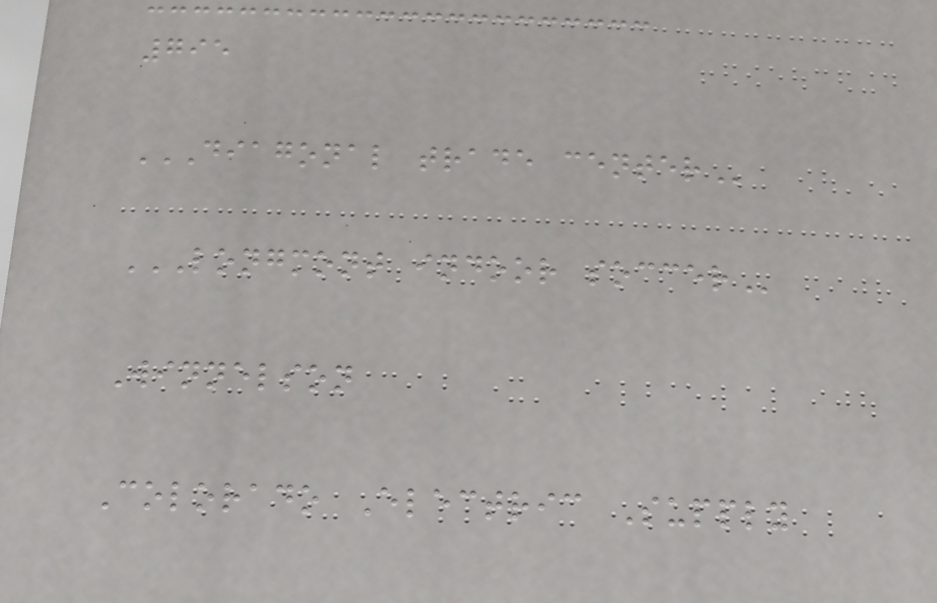795
DIAGONAL TRADE CENTER
LONGMONT INDOOR SOCCER
Winnelson
Colorado Electric Supply
